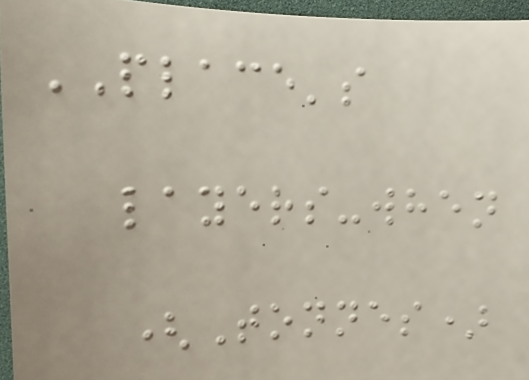PLACE's
layers-when
(Tonnes)
